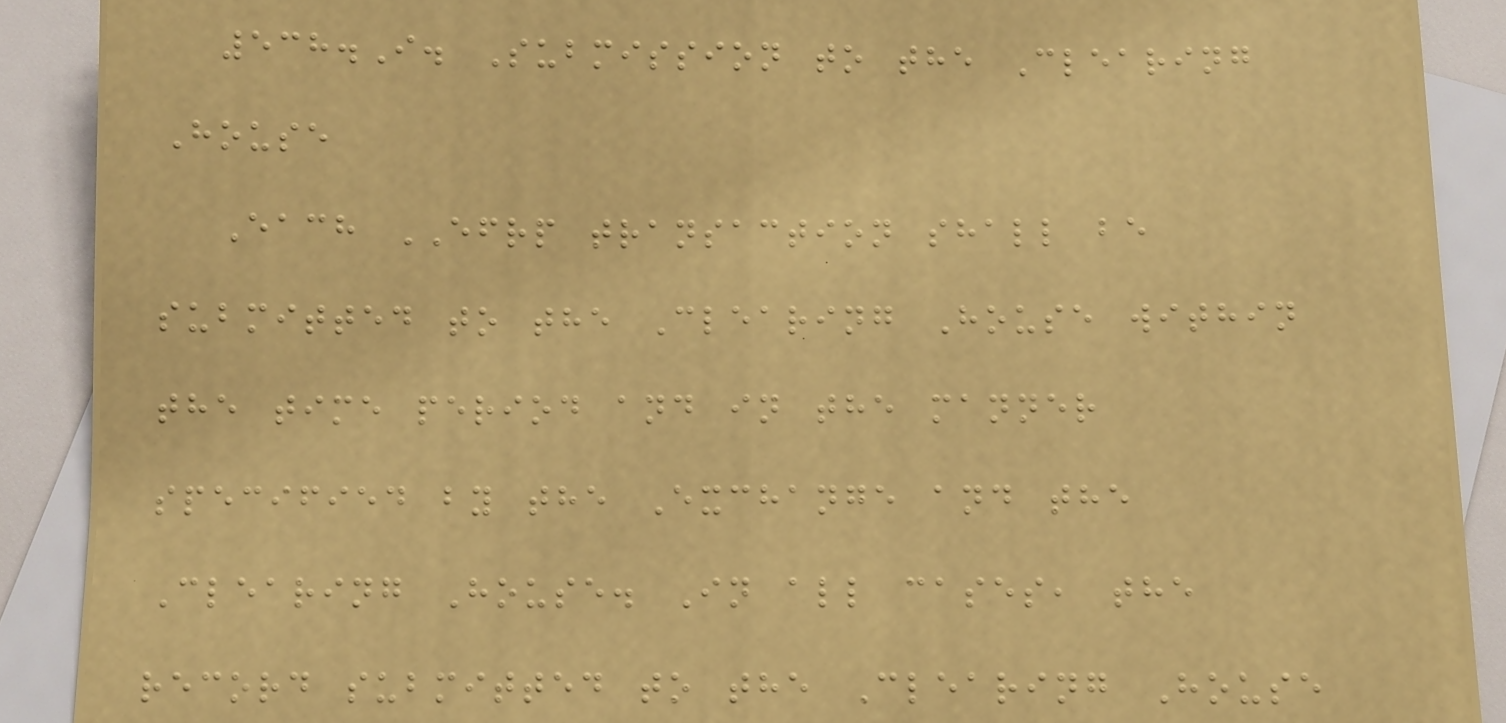538.I. Submission to the Clearing
House
Each EFRP transaction shall be
submitted to the Clearing House within
the time period and in the manner
specified by the Exchange and the
Clearing House. In all cases, the
record submitted to the Clearing House
